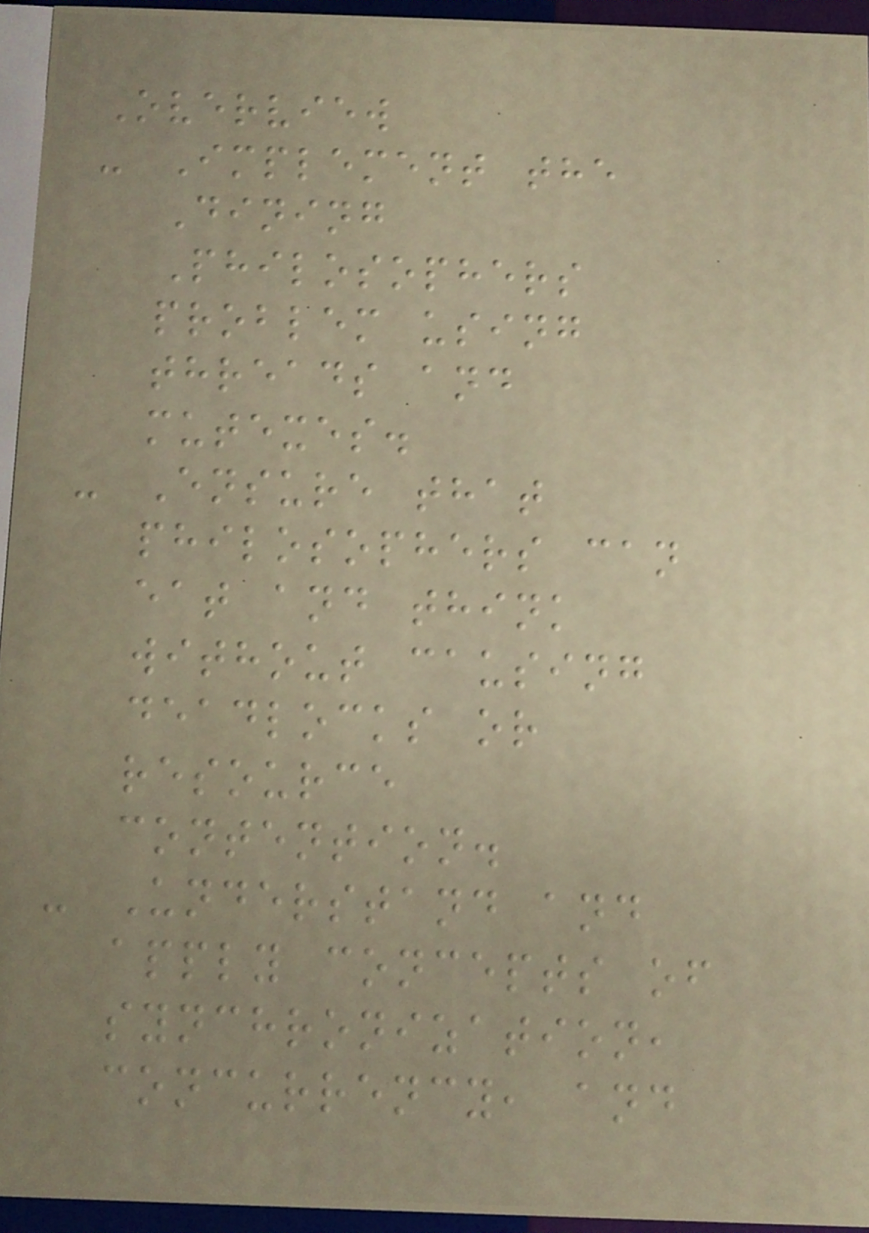Overview
- Implement the
Dining
Philosophers
problem using
threads and
mutexes.
- Ensure that
philosophers can
eat and think
without causing
deadlocks or
resource
contention.
- Understand and
apply concepts of
synchronization,
concurrency, and
